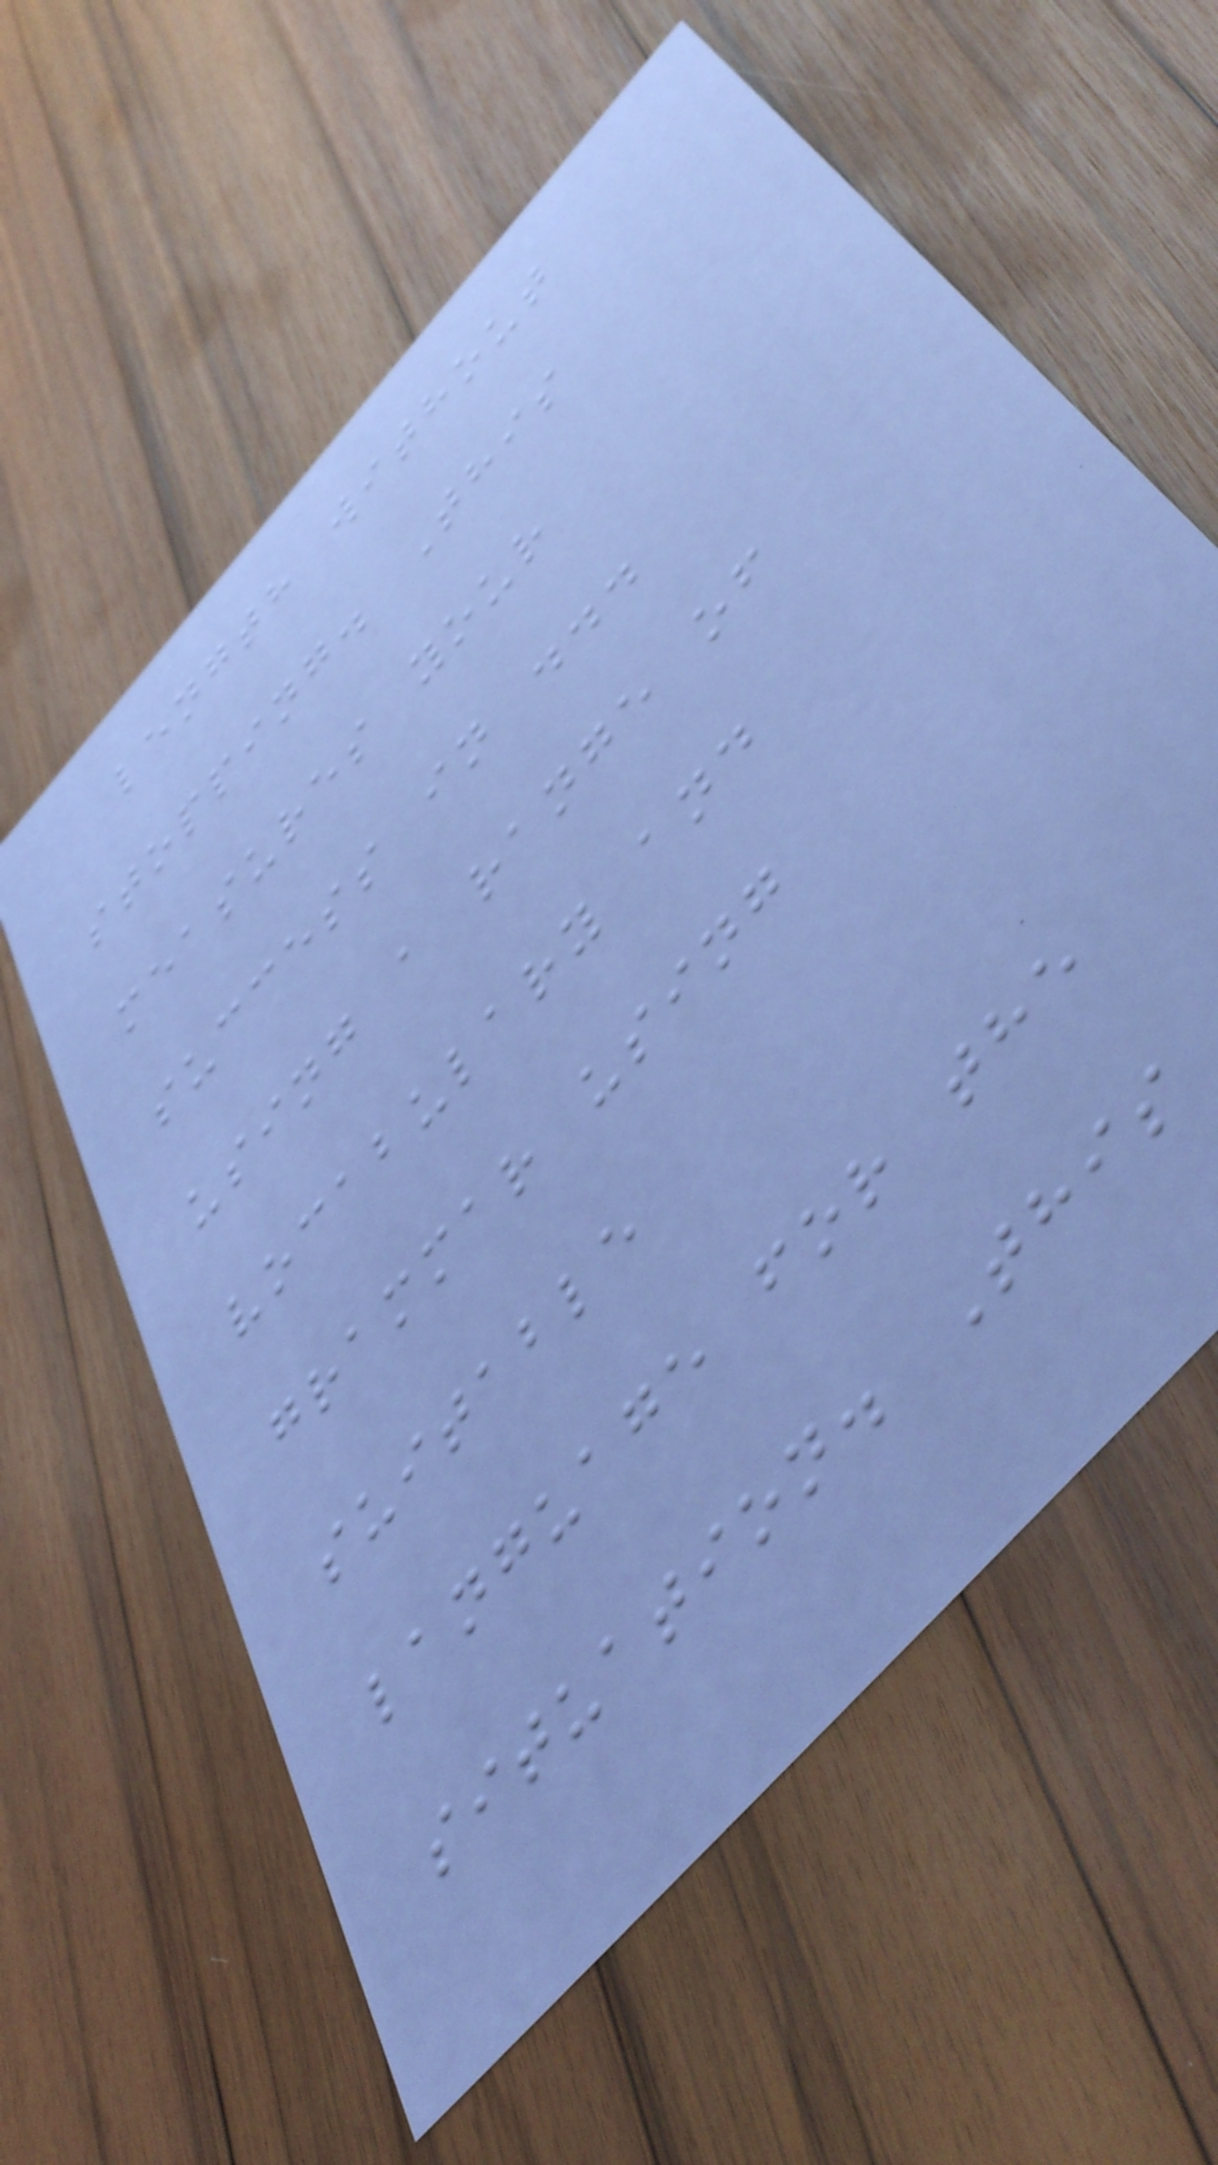length without
stopping. This
measures your
success in ...
using a range of
vocabulary and
grammar using
suitable
language for the
situation. This
